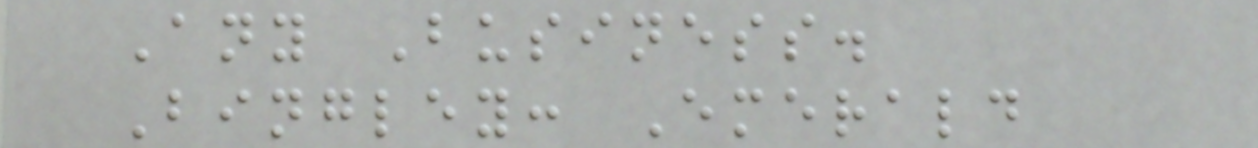Any Business.
Bingley: Emerald
